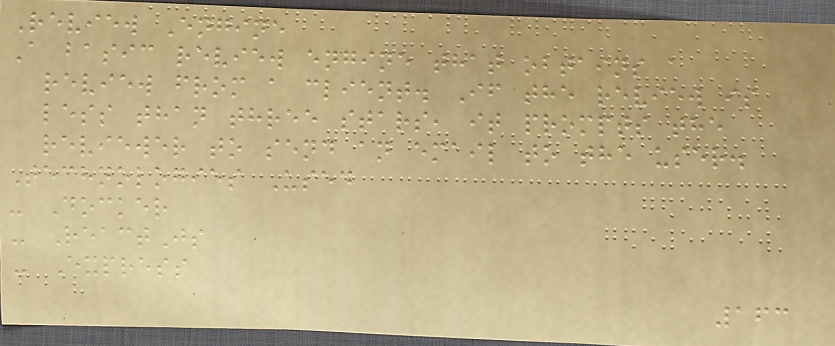Review Engine
A basic review engine that obtains a
review from a client. If the review is
less than three stars, it prompts the
reviewer to send an email to the user.
Technologies Used
- Docker
- ReactJs
- Express
163
